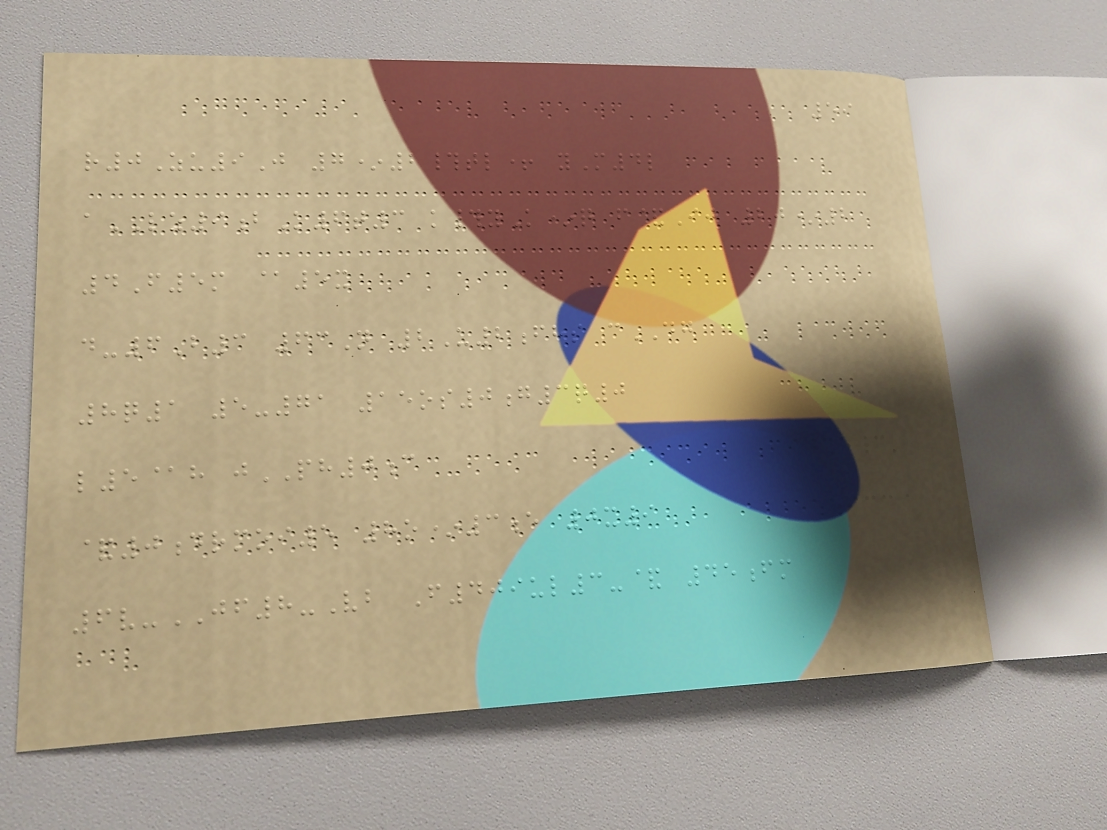59
r0Zu9J 7*2#tl+ yM4l
aLZ9bK6t3 k#yK*q f&Ij 20*2
4F5m @5x
d-6B3 63N 2U2fhs cDG
8q1 5-71 15os0g3q0
l5@h jPH0c
&0drmoi5 8o*3e 0x9
6v-JF8-Vb F409ul3-& 45fm
